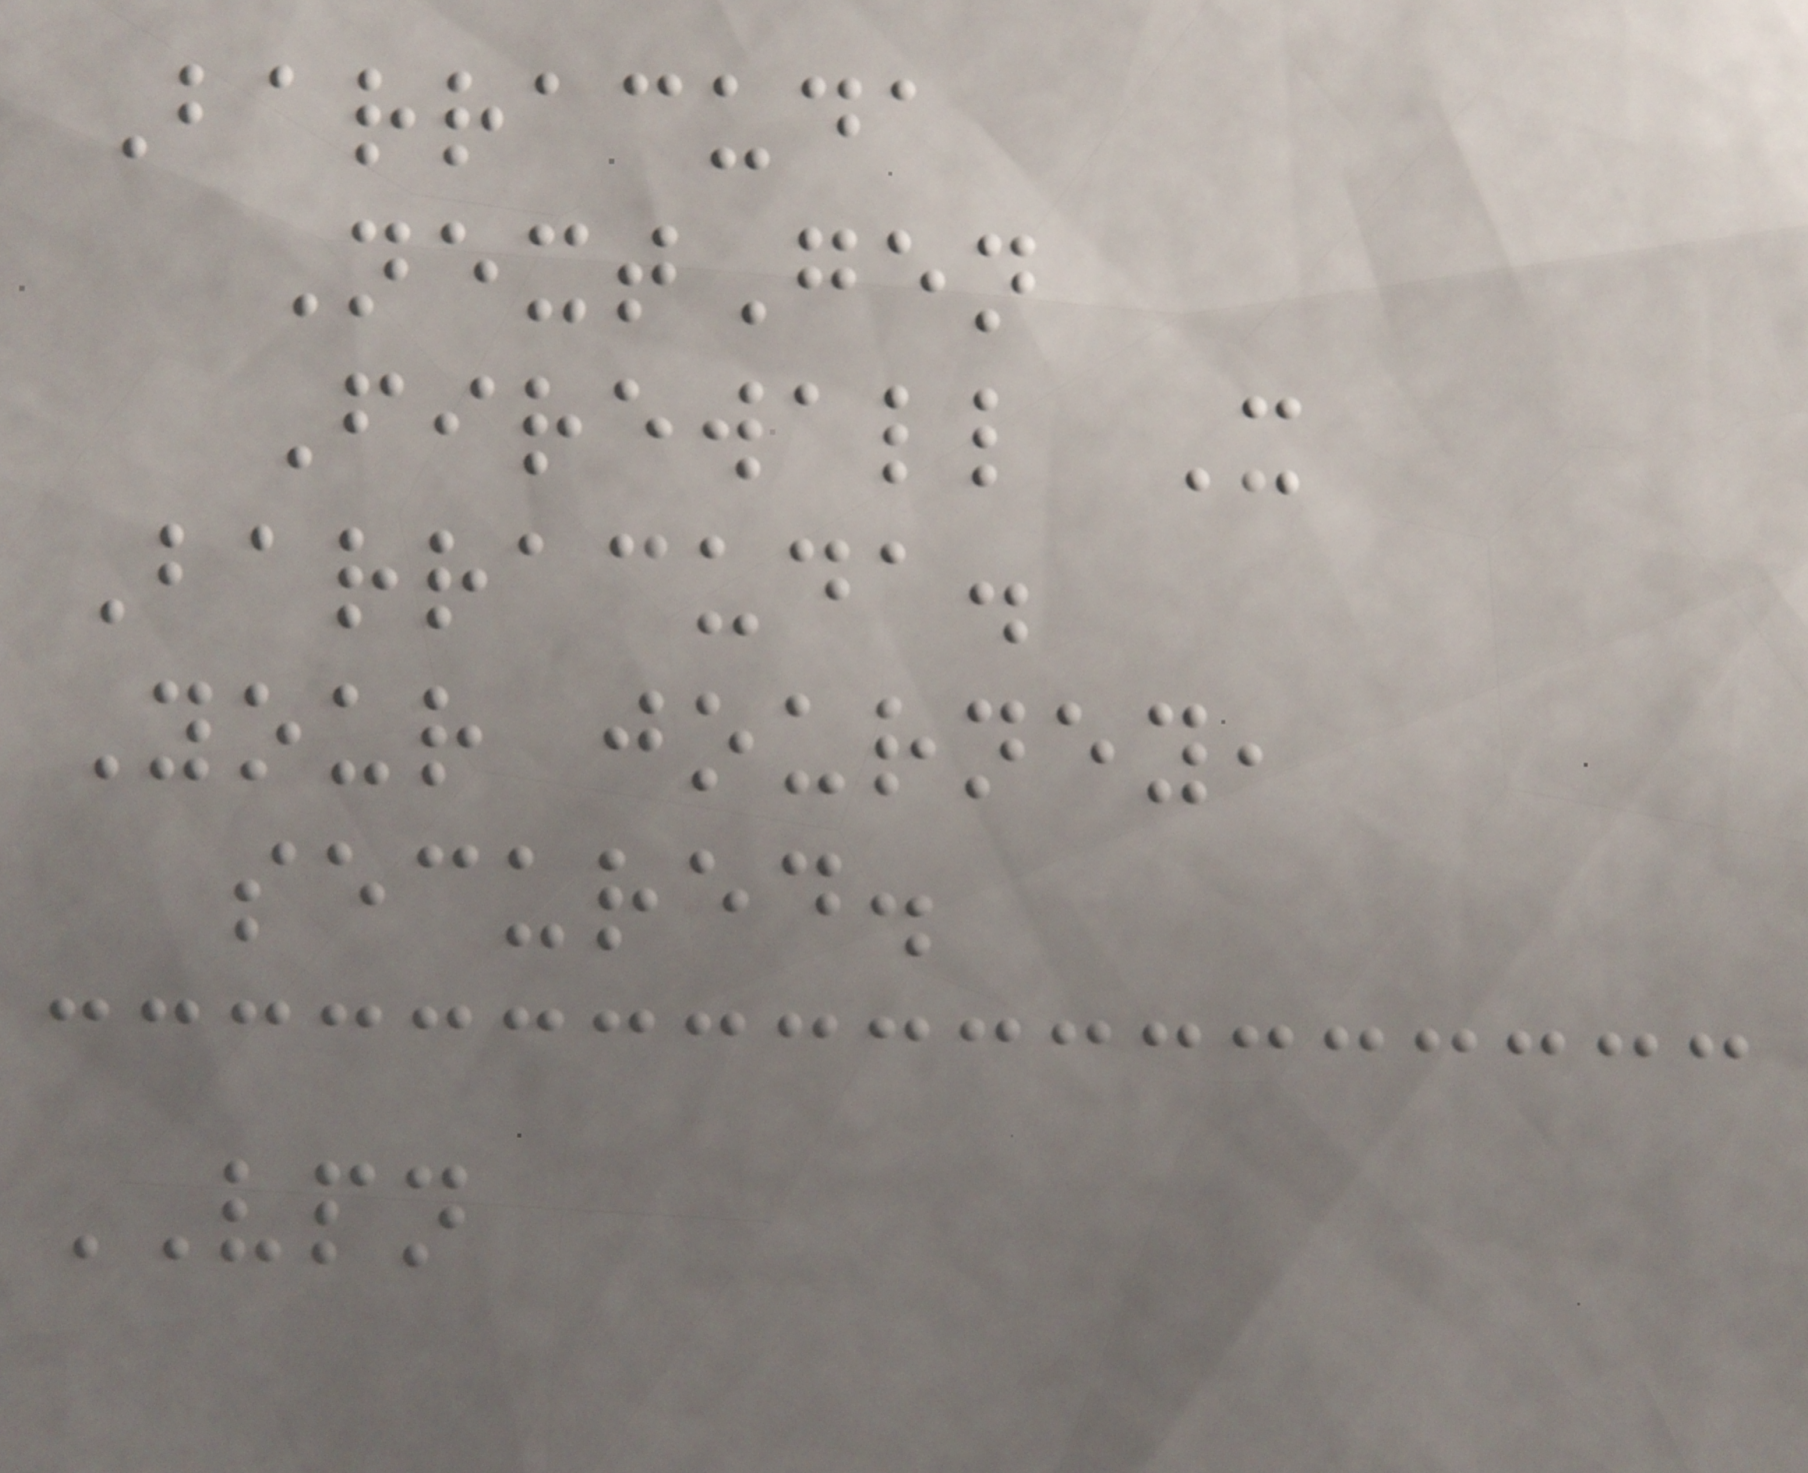Barracuda
NextGen
Firewall X
Barracuda.
Your journey,
secured.
VPN
